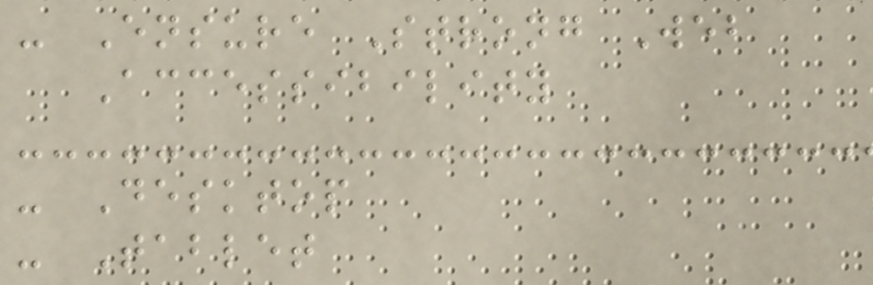- Ensure Strong Web
Accessibility
- Desktop
- Tablet
